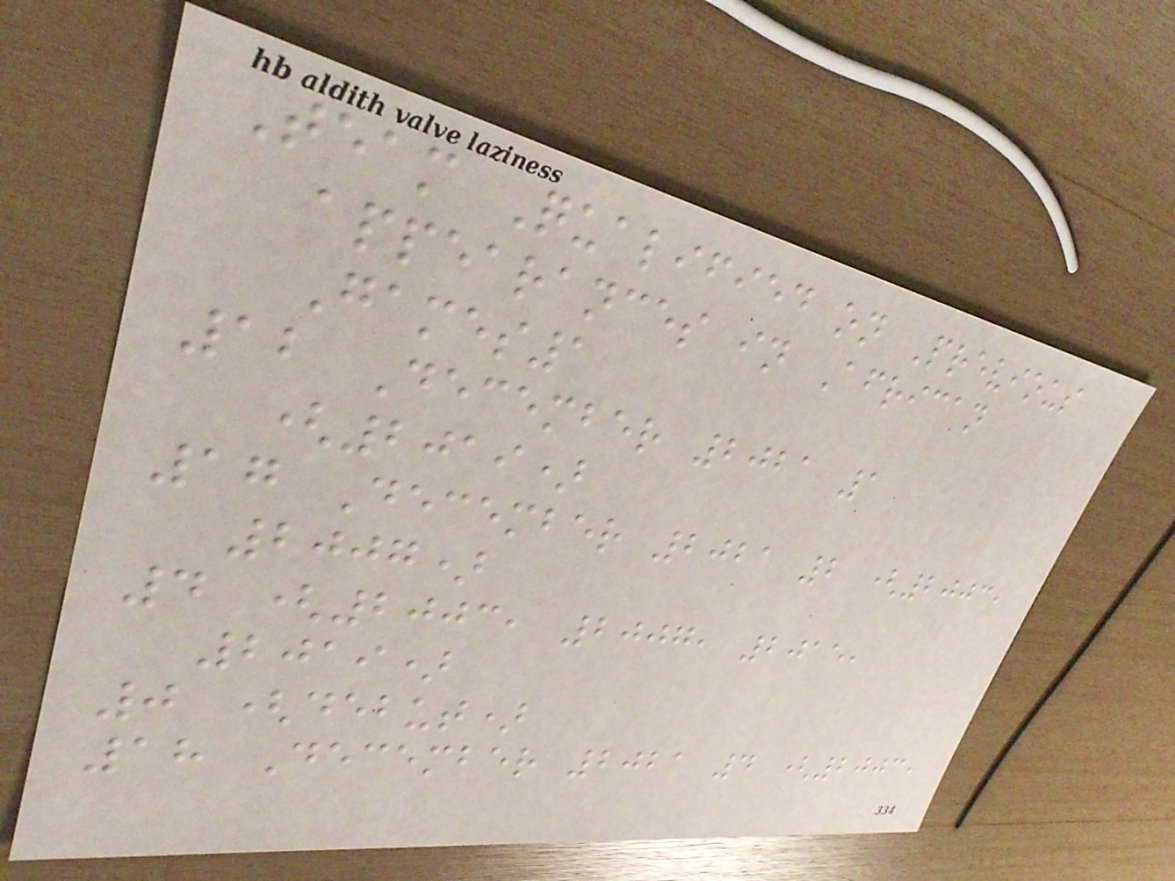Team Qualified on Previous
appearances in African
Games1
12 December 2021 1
(2019)
17 December 2021 2 (2003,
2007)
4 (2003, 2007, 2015,
2019)
0 (debut)
18 December 2021 4 (2003,
